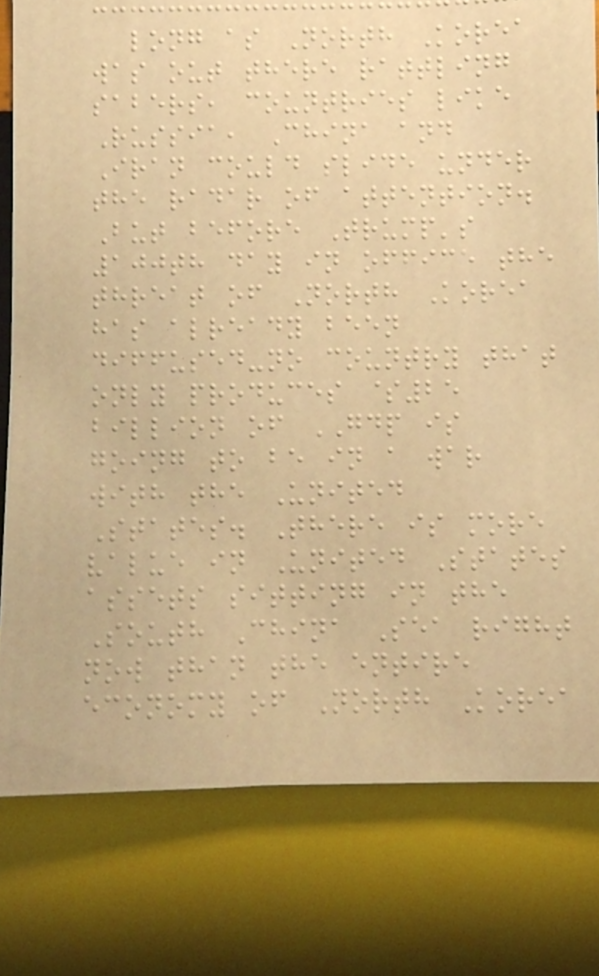long as North Korea
was out there rattling
sabers, countries like
Russia, China and
Iran could slide under
the radar of attention.
But before Trump's
100th day in office the
threat of North Korea
has already been
diffused-no country that
only produces $25
billion of GDP is
going to be in a war
with the United
States. There is more
value in United States
assets sitting in the
South China Sea right
now than the entire
economy of North Korea
